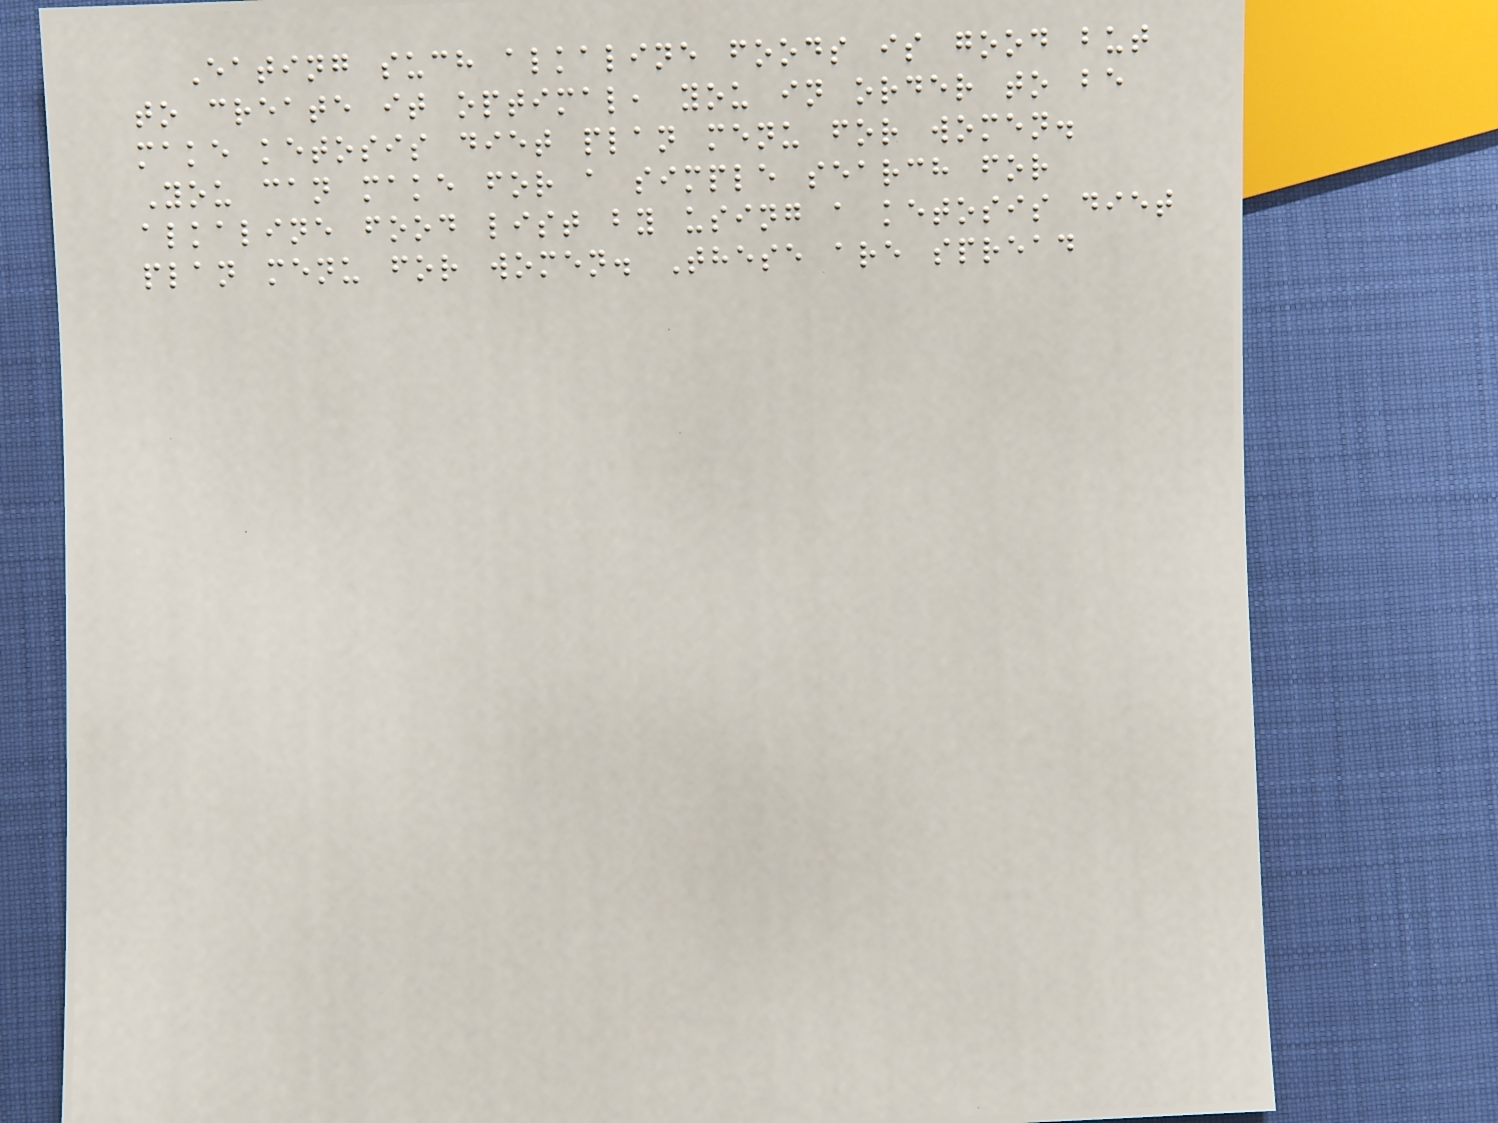Eating such alkaline foods is good but
to create it optimal, you in order to be
make ketosis diet plan menu for women.
You can make for a simple search for
alkaline food list by using a ketosis diet
plan menu for women. These are spread
